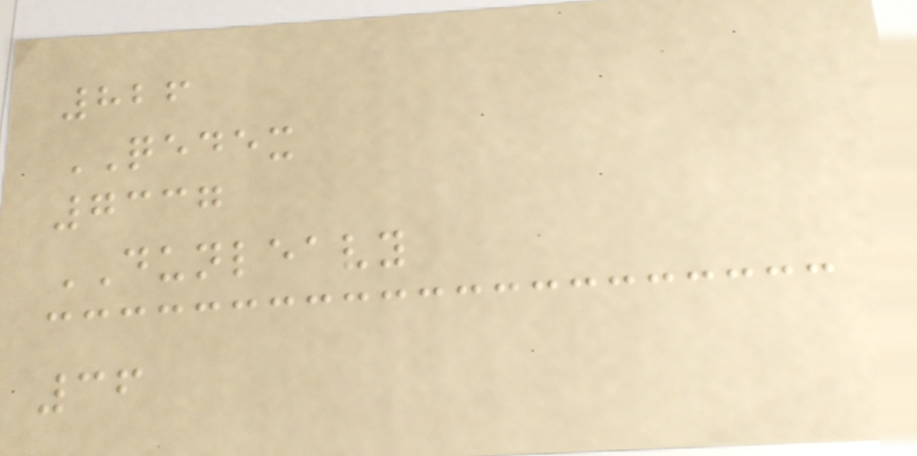826
QEDEX
7337
DUNLEAVY
36
